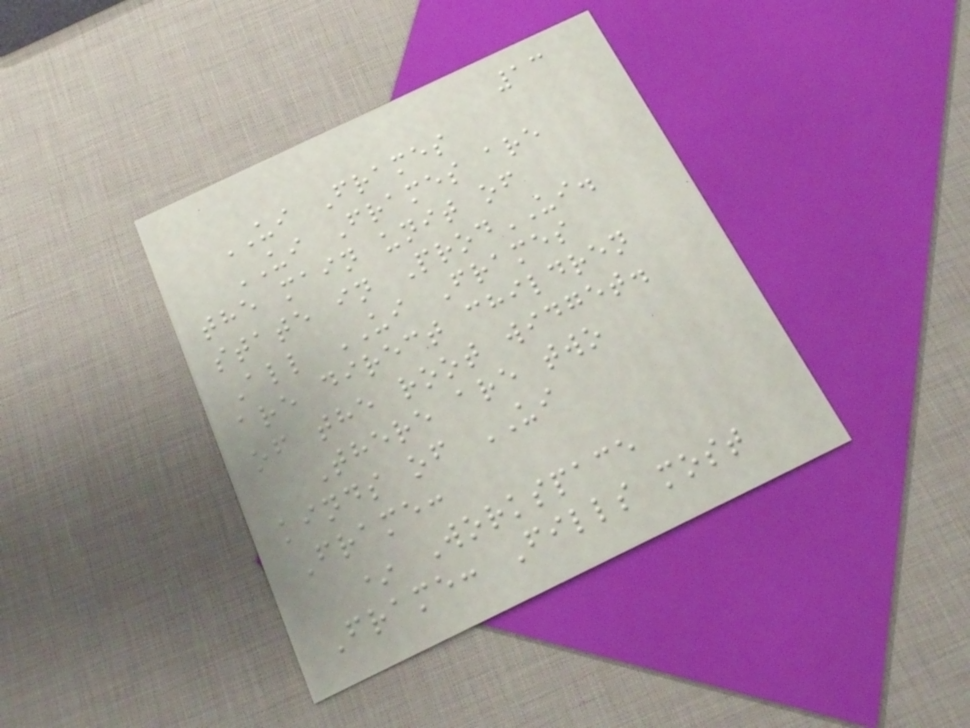13
UI Frames
UI Frames are
the main unit of
state in ProdUI.
All UI Frames
are direct children
of the root widget.
There are two
kinds of UI
Frame:
* Workspace
Frame: Fills most
